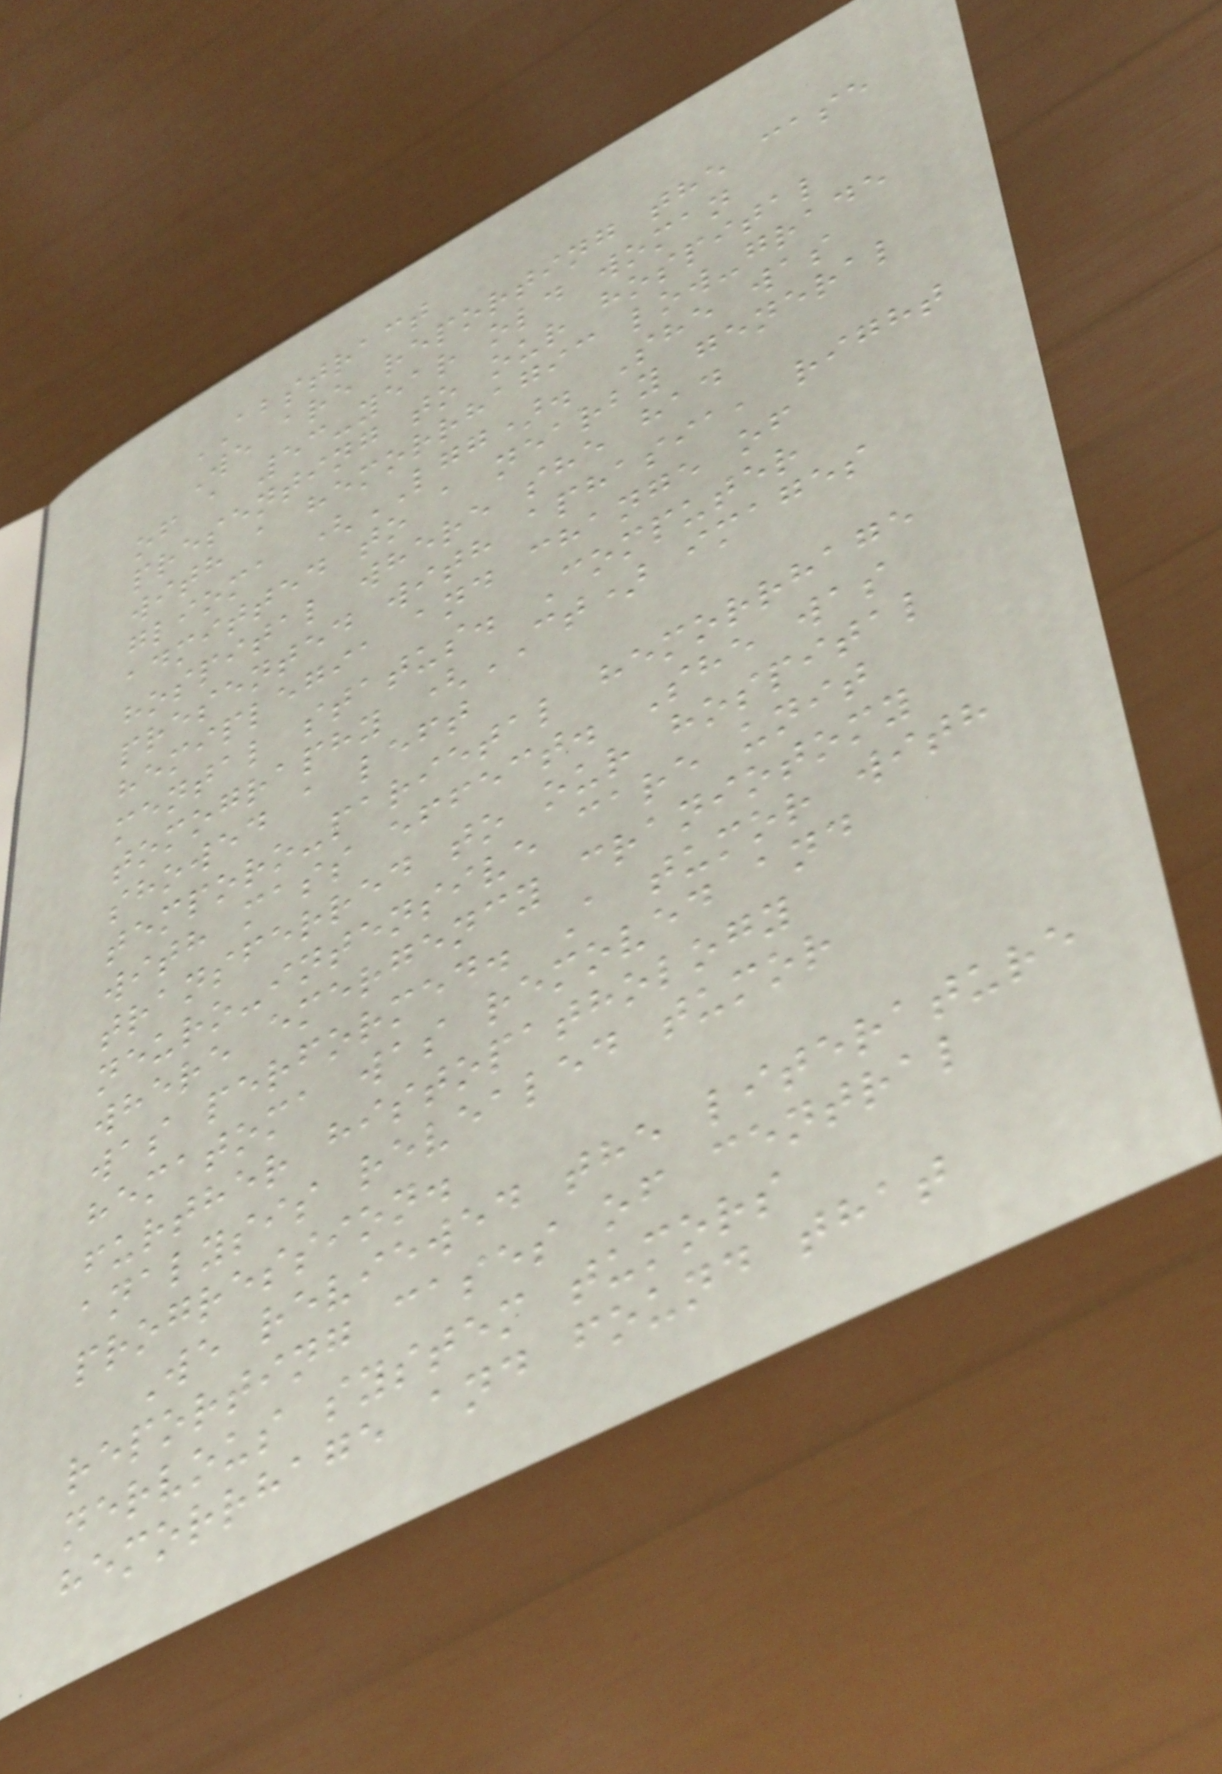ABSTRACT
We are reporting the case
of a 53-year old woman
presenting to our hospital
with a hemorrhagic low-grade
glioma (LGG). She was
admitted to a nearby general
hospital where she had
presented with aphasia, right
hemiplegia and change of
mental status. Computer
tomography (CT) images
showed a left
temporo-parietal hemorrhage
with mass effect. She was
transferred to our hospital
neuro-intensive care unit
where emergency craniotomy
was performed. A tumor with
hematoma was removed and
further histopathology
analysis revealed tumor
progression.
We reviewed the literature
reporting cases of central
nervous system tumors
hemorrhage and found that
